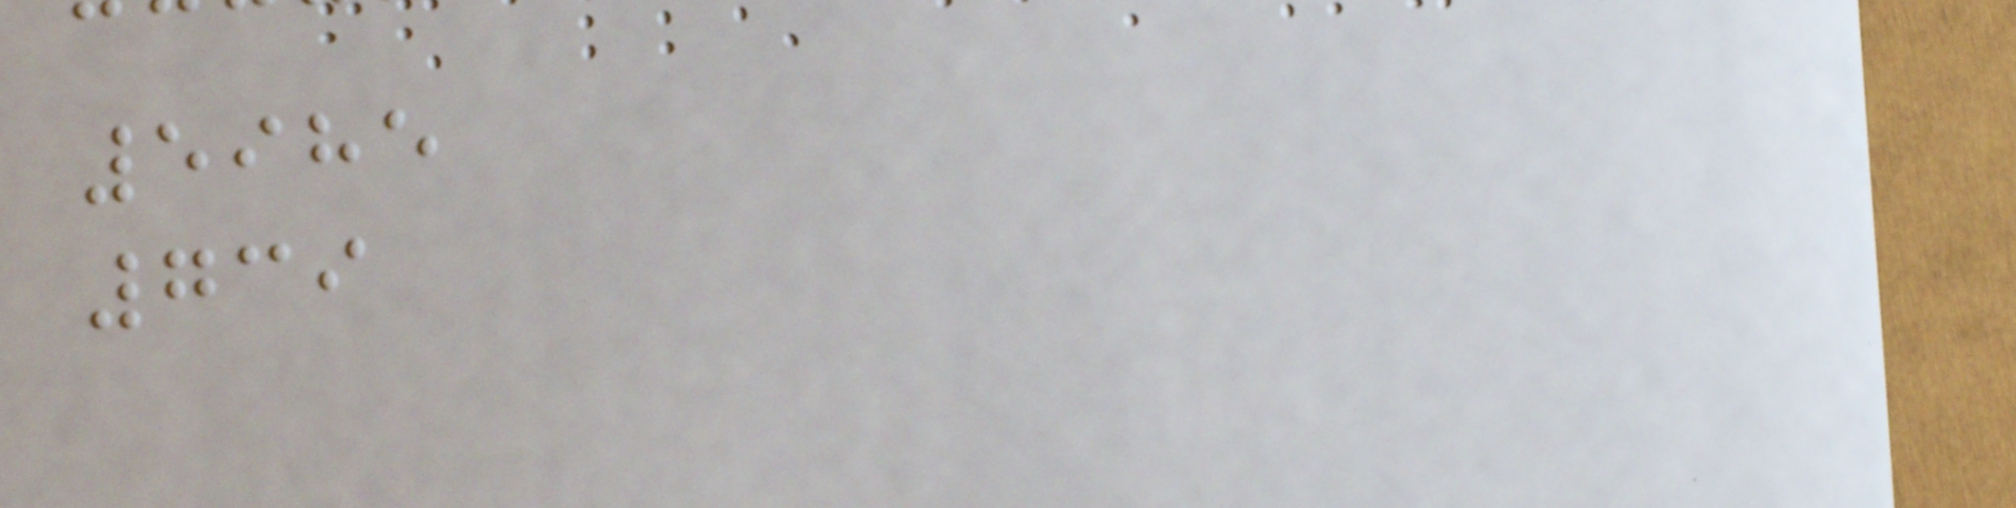5985
739
